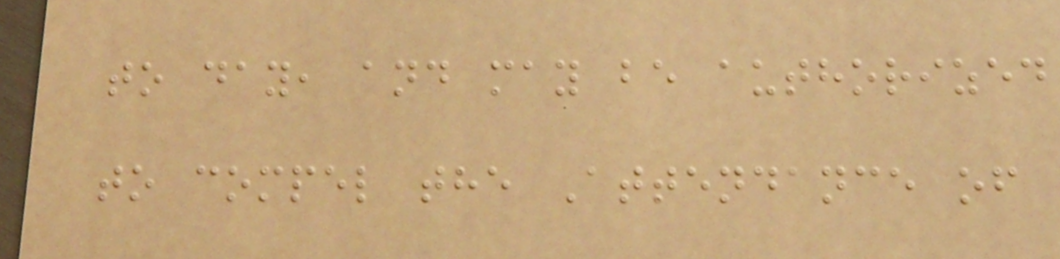to day, and may be authorized
to compel the Attendance of
